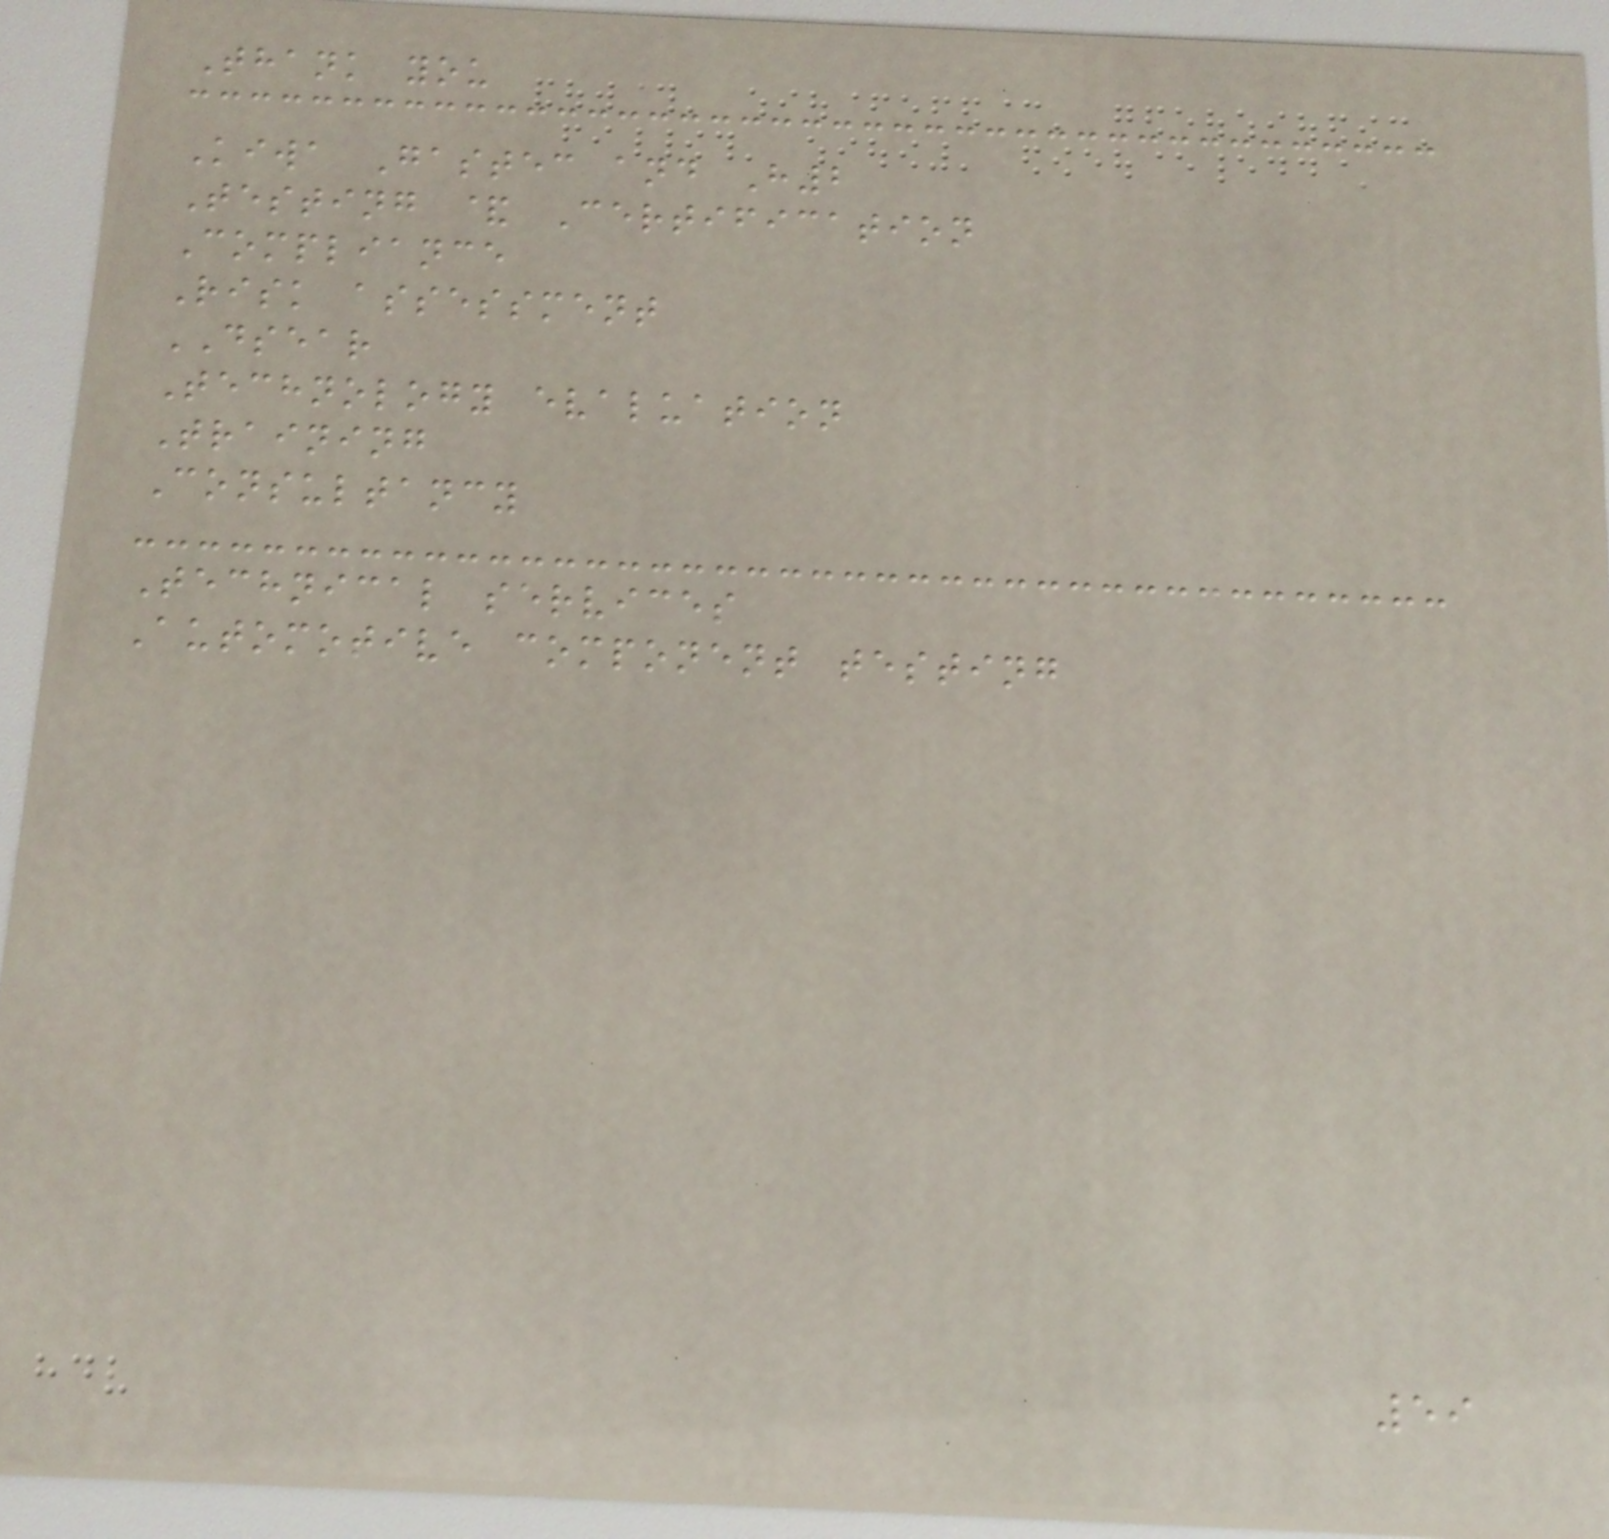Thank you
Kiwa Gastec and H2
Testing & Certification
Compliance
Risk assessment
DSEAR
Technology evaluation
Training
Consultancy
Technical services
Automotive component testing
59
